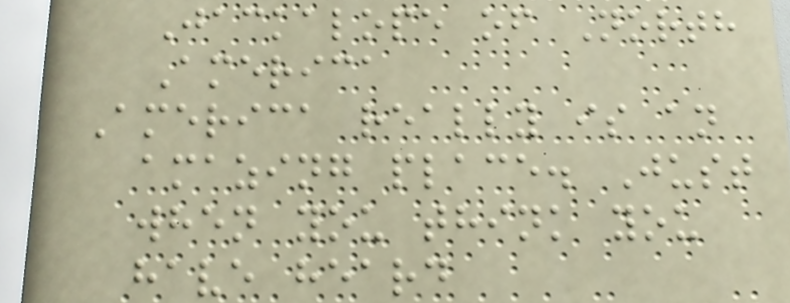Jackalope of North
America
America really is an
amazing place. Just
when you think you
have heard
